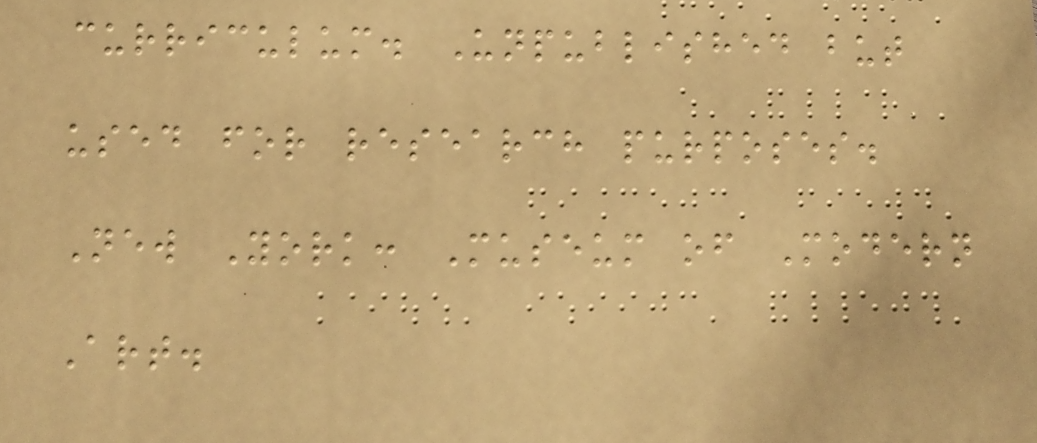curriculum. Unpublished but
used for research purposes.
New York: Museum of Modern
Art.
